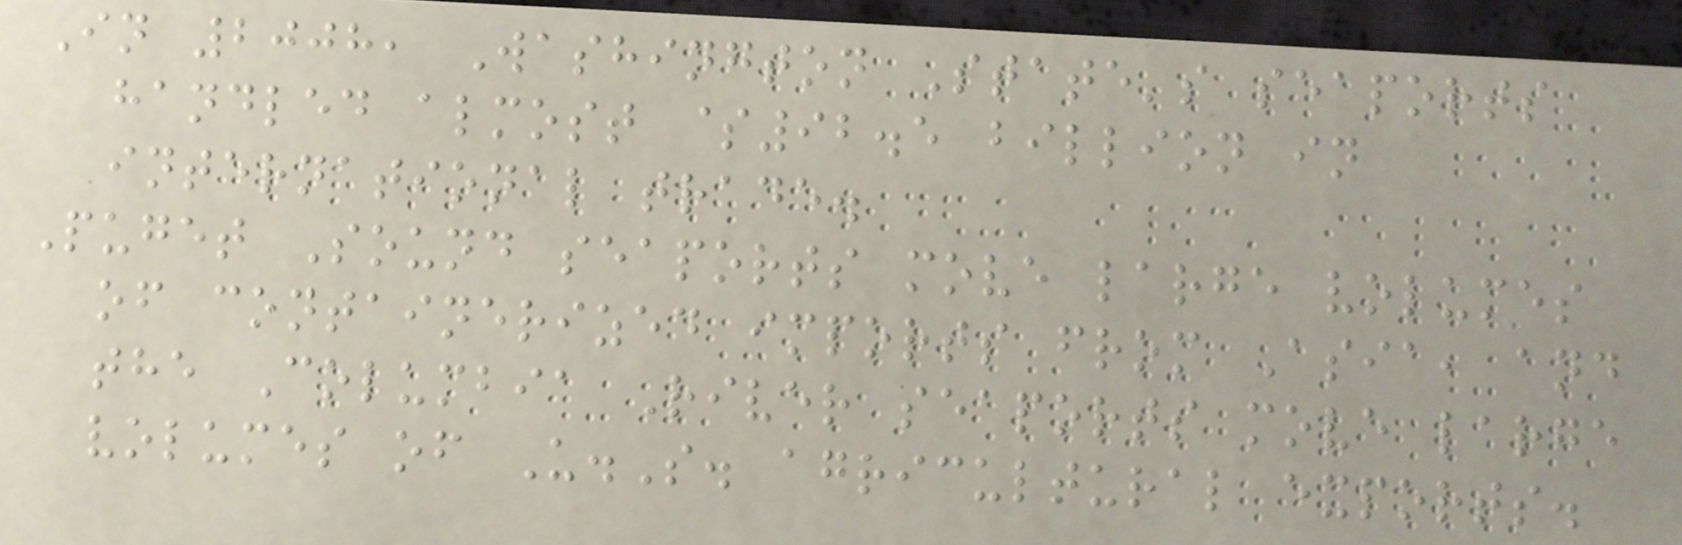In 2008, Washington State's seaports
handled almost $92.5 billion in
international trade.
Puget Sound seaports move large volumes
of containerized imports from Asia, and
the Columbia River seaports move large
volumes of U.S. agricultural exports.
